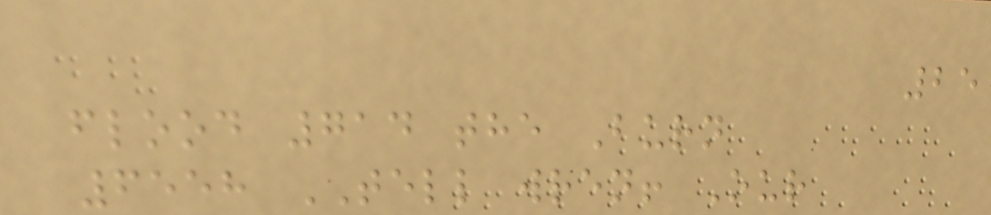25
flood 714 the Burn
6558 TELL wren! Our
